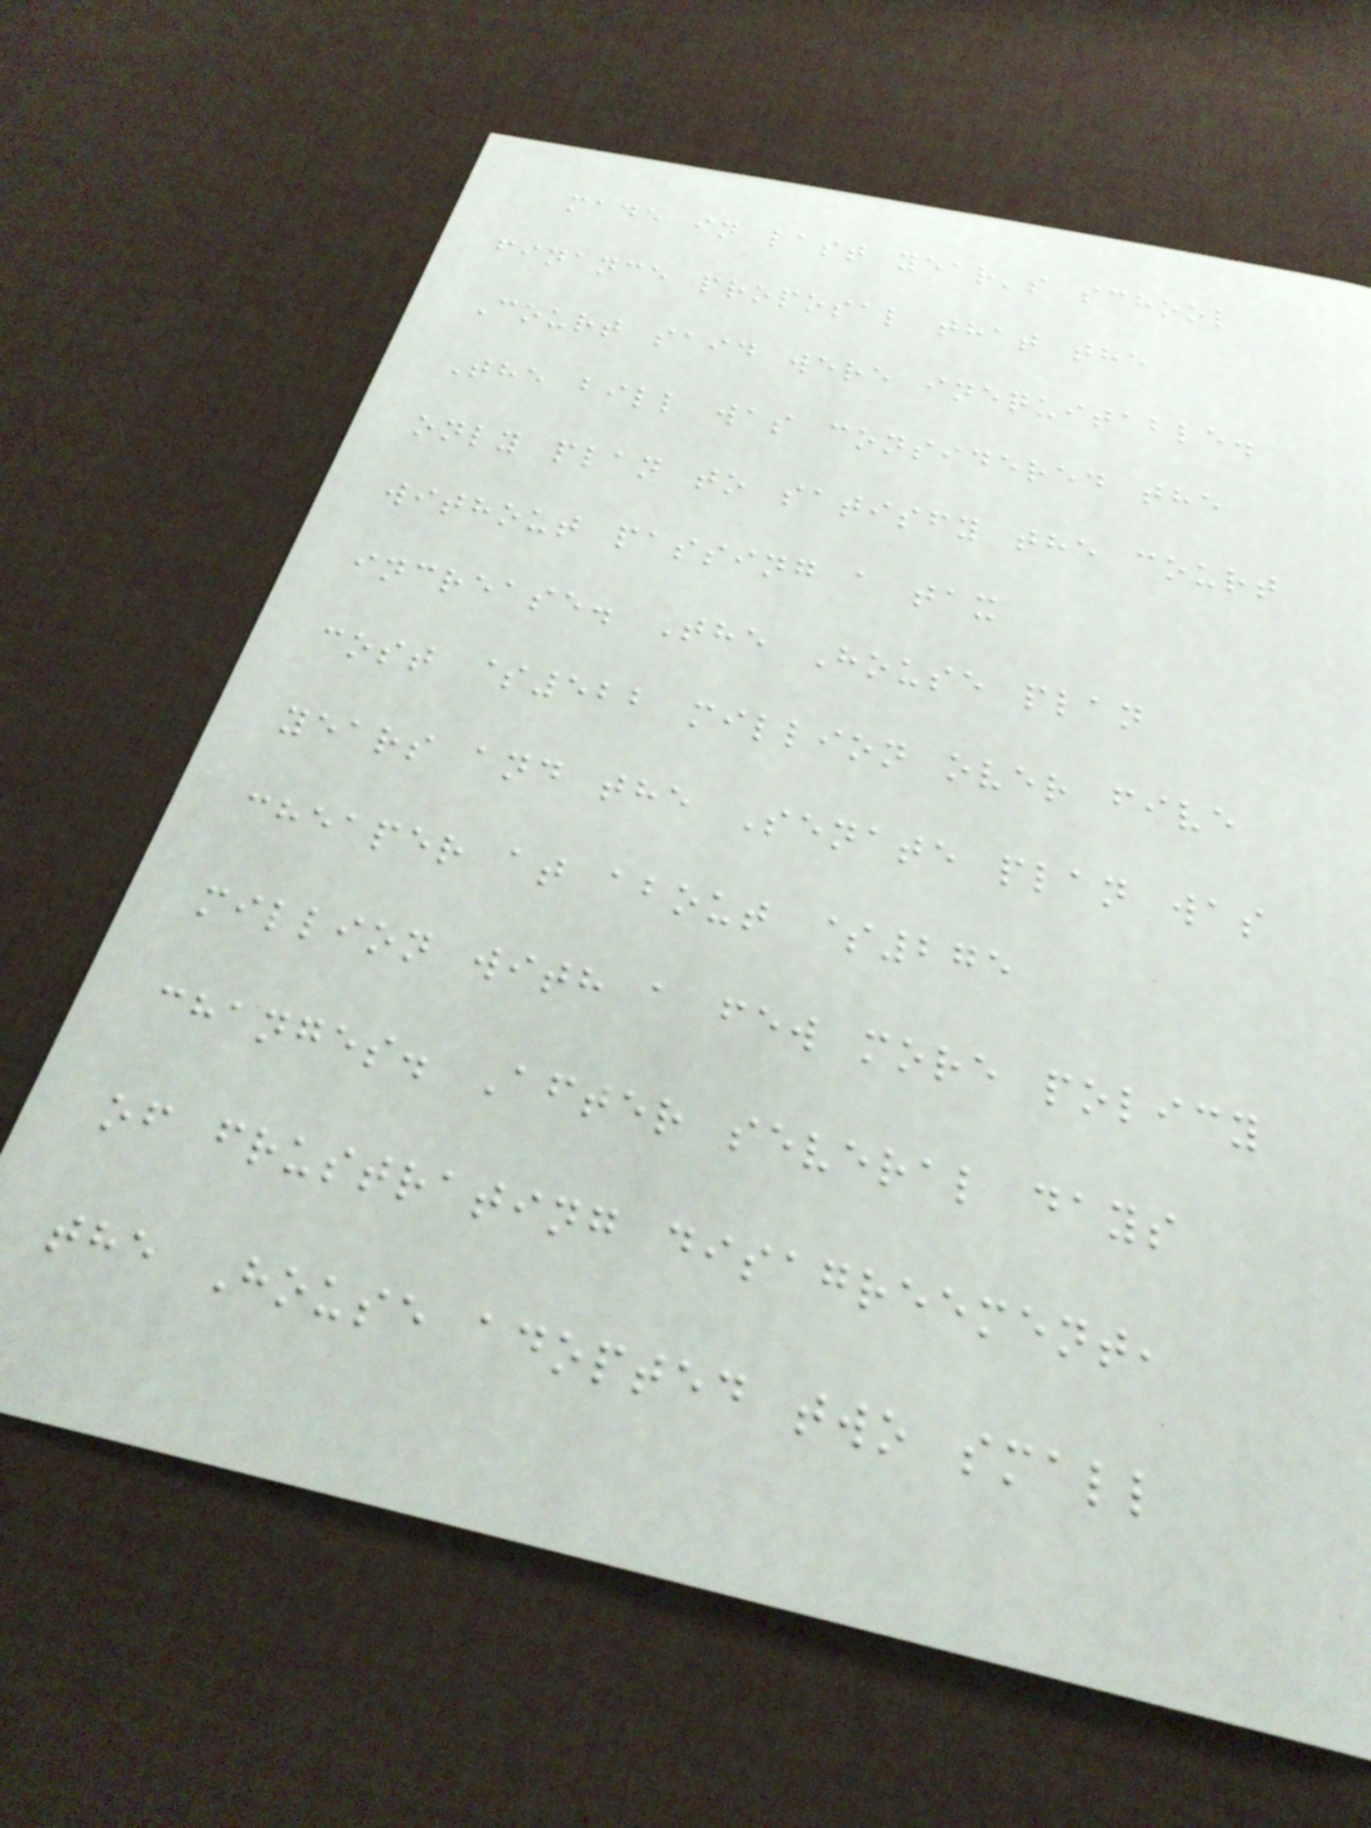made in last year's school
finance proposal that the
Court said were inequitable.
The bill was considered the
only plan to satisfy the court
without passing a tax
increase. The House plan
cost $522 million over five
years and the Senate plan was
cheaper at about $275
million with a few more policy
changes. After several days
of frustrating disagreement,
the House adopted two small
